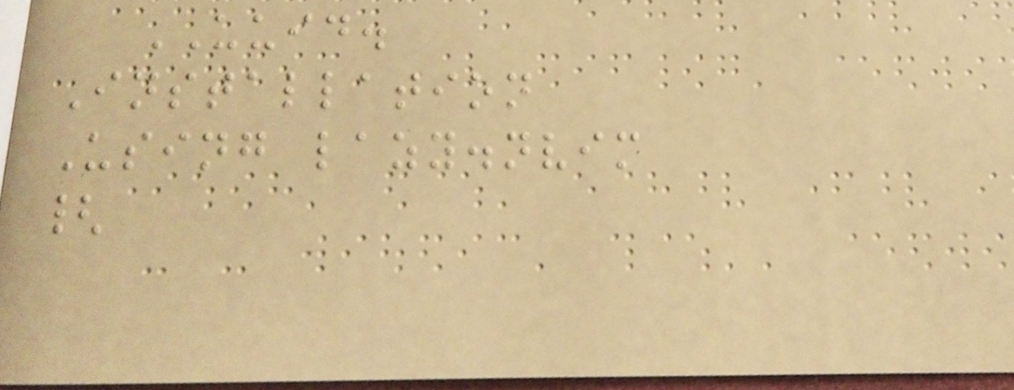UUID.
Installation
Using lazy.nvim
{
